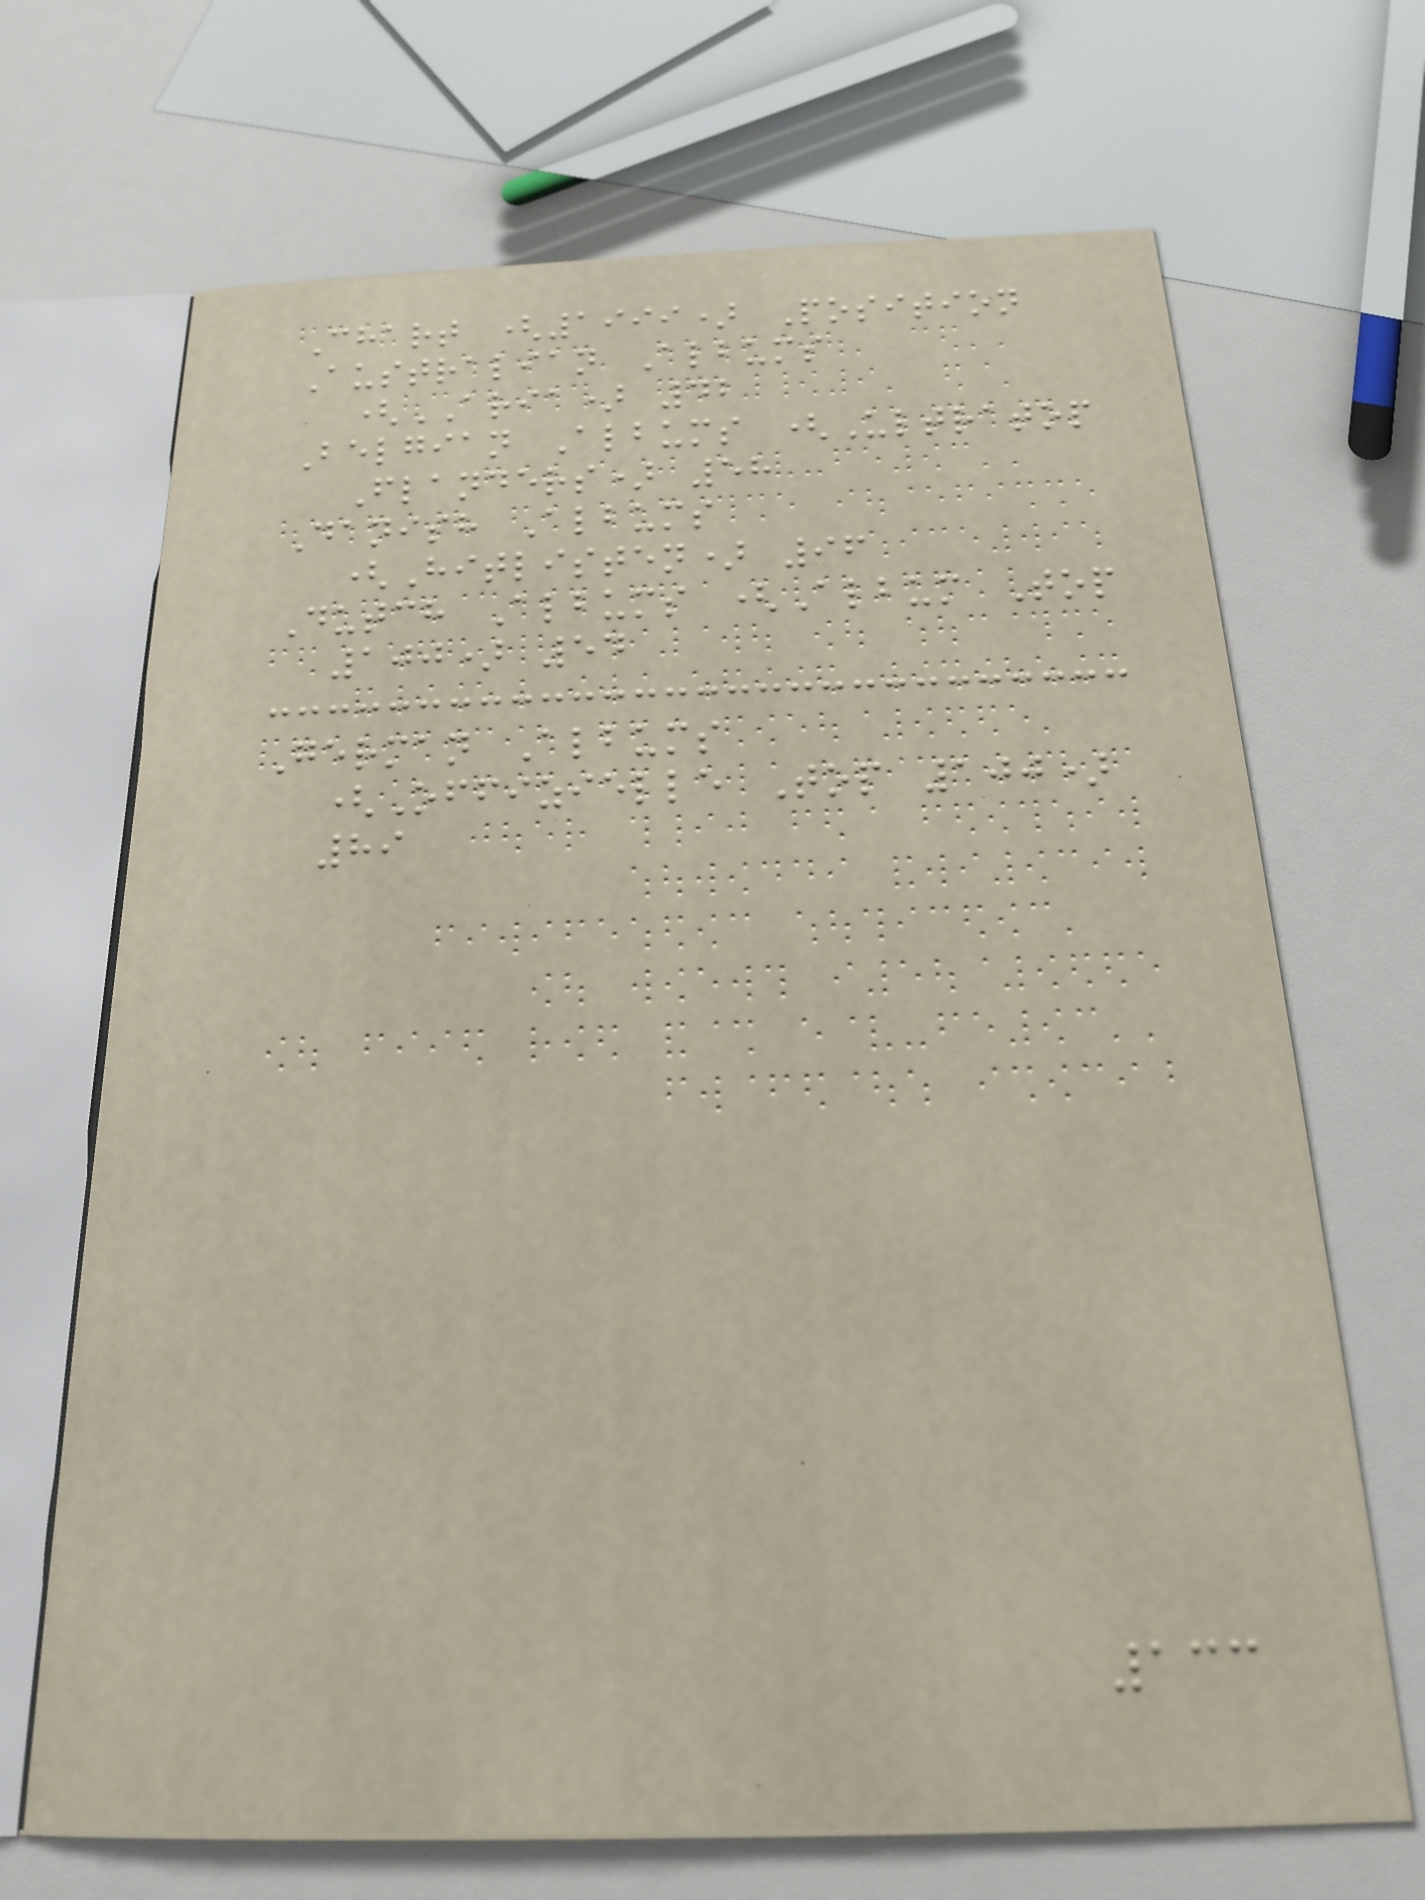Chart (1999) Position
Australian Albums
(ARIA) 42
Belgian Albums (Ultratop
Flanders) 58
Danish Albums
(Hitlisten) 96
Dutch Albums (Album Top
100) 54
German Albums
(Offizielle Top 100)
89
133
